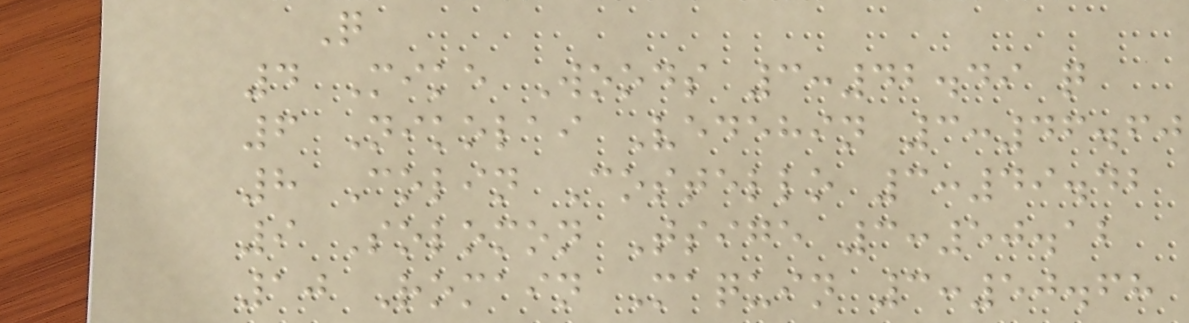Q
4 Mike Woods 3:42.49 q
6 Nikolai Vedehin 3:46.60
8 Colin Costello 3:49.42
9 Solomon Tsige 3:50.12
10 Romain Maquin 3:50.68
